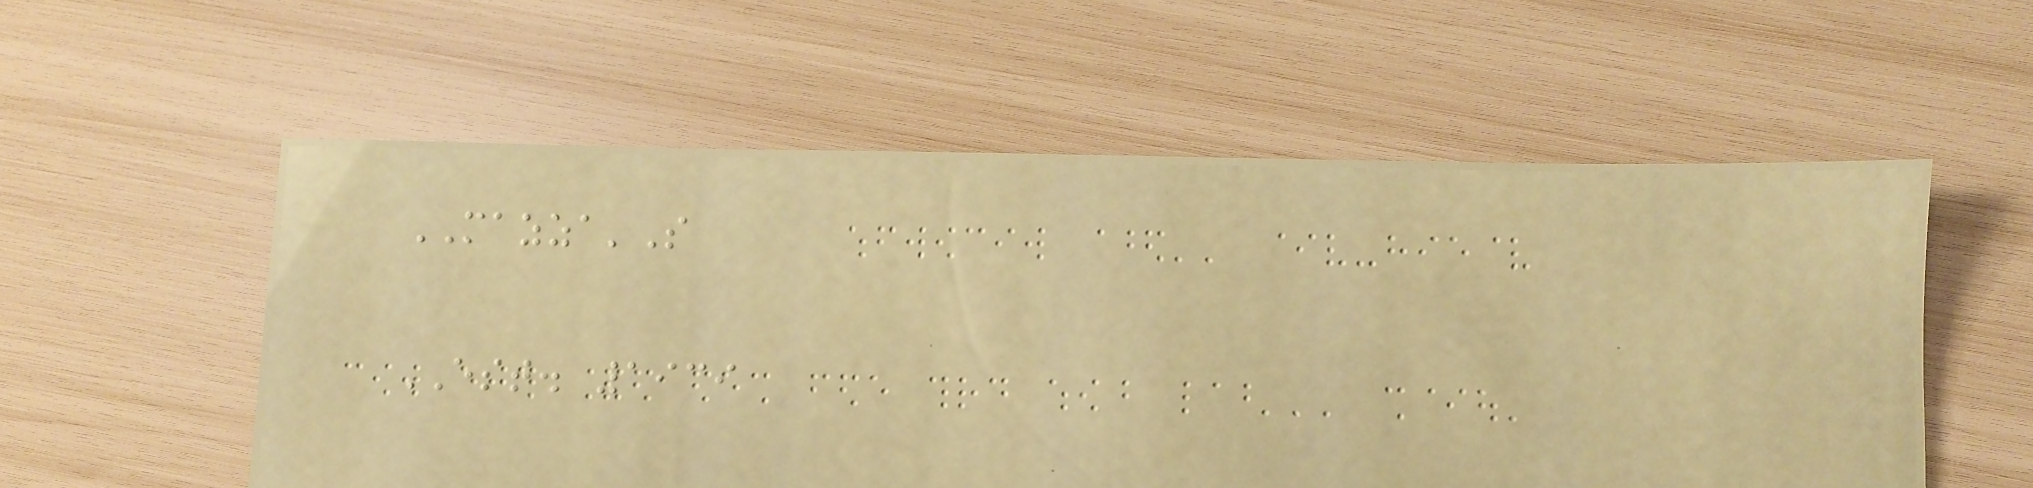MAZZA'S
EST. 1939
